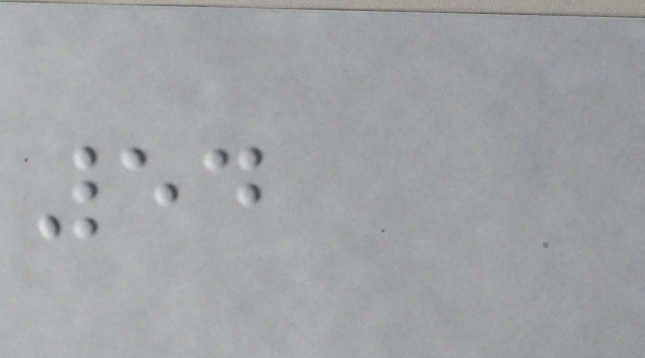54
